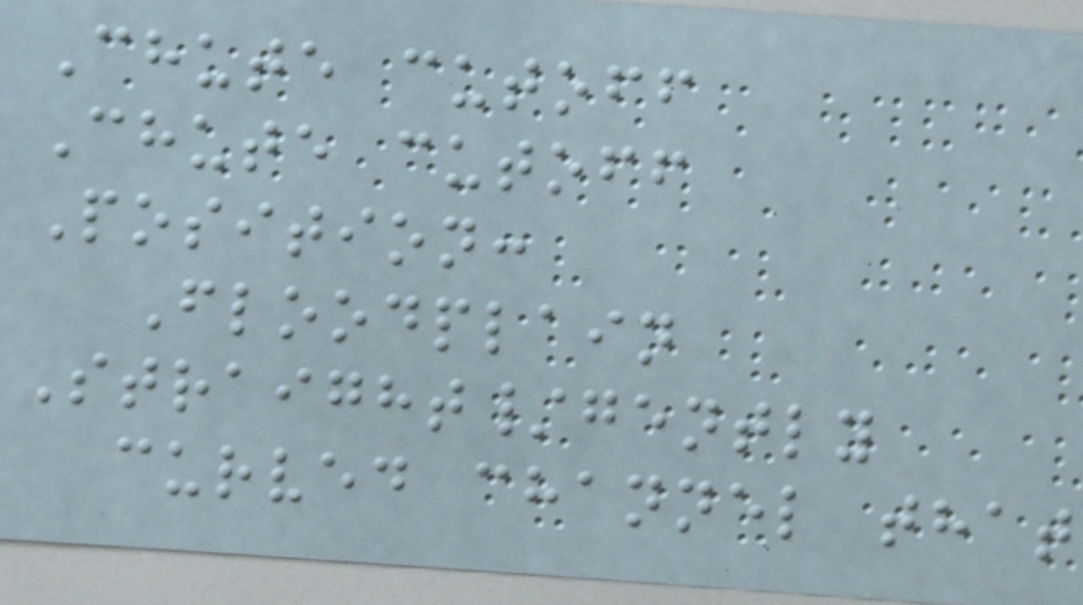Chute cutoff
Chute cutoff
Position:
Floodplain
Straight/gently
curved channel that
